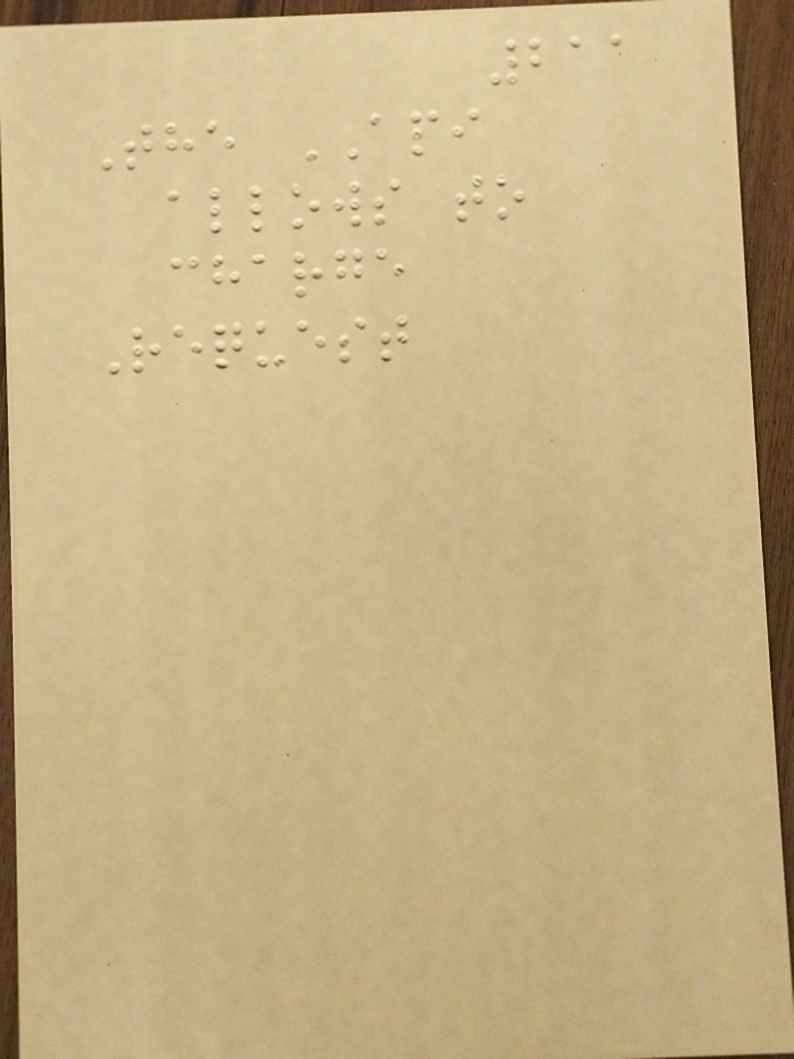211
The API
allows to
charge
Request
